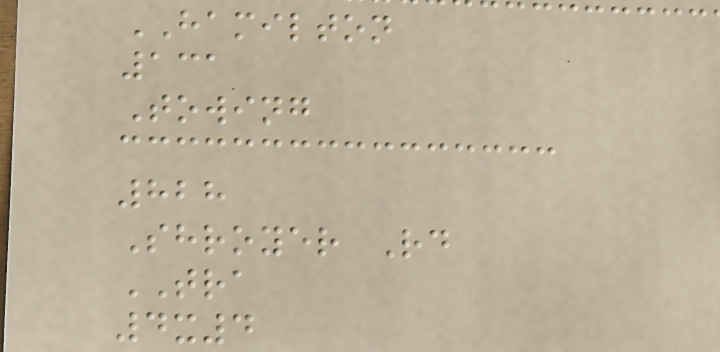HAMILTON
131
Towing
828
Shroyer Rd
TRA
4x4
